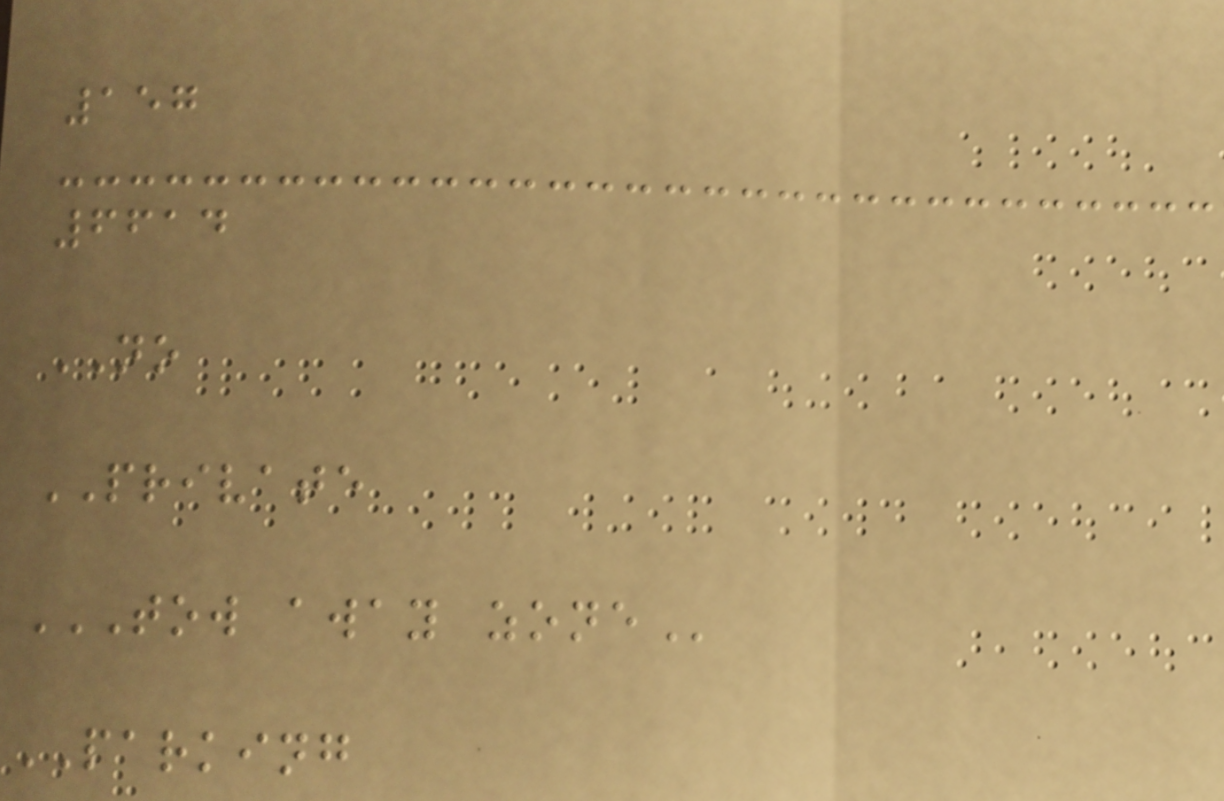157
6614
NO
PRIVATE
TOW AWAY ZONE
PARKING
